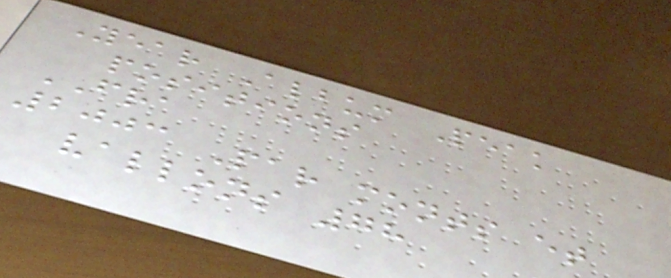Year Album Peak
positions
FRA
2003 Par monts et
vallons 78
